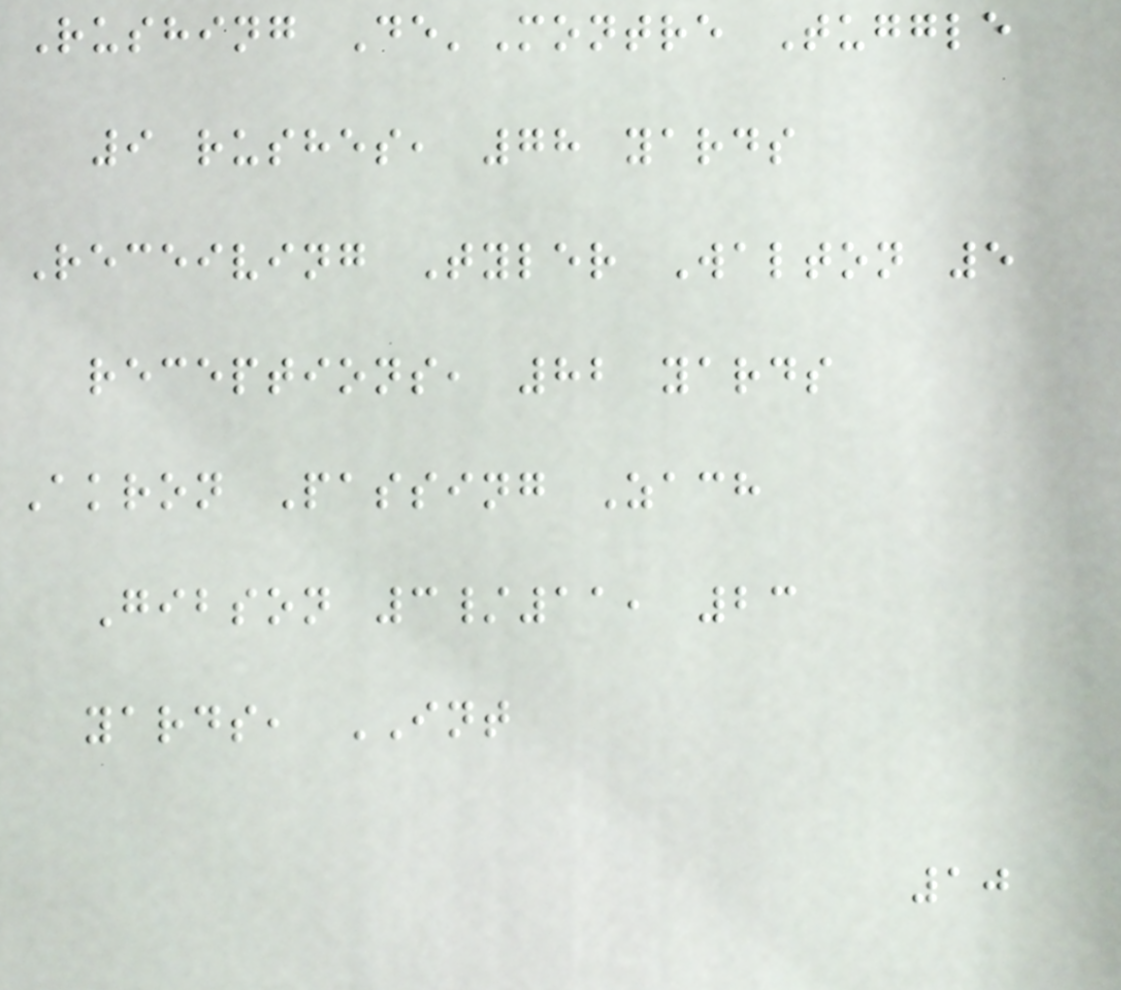Rushing De'Montre Tuggle
9 rushes, 78 yards
Receiving Tyler Walton 5
receptions, 82 yards
Akron Passing Zach
Gibson 3/11, 23
yards, INT
10
